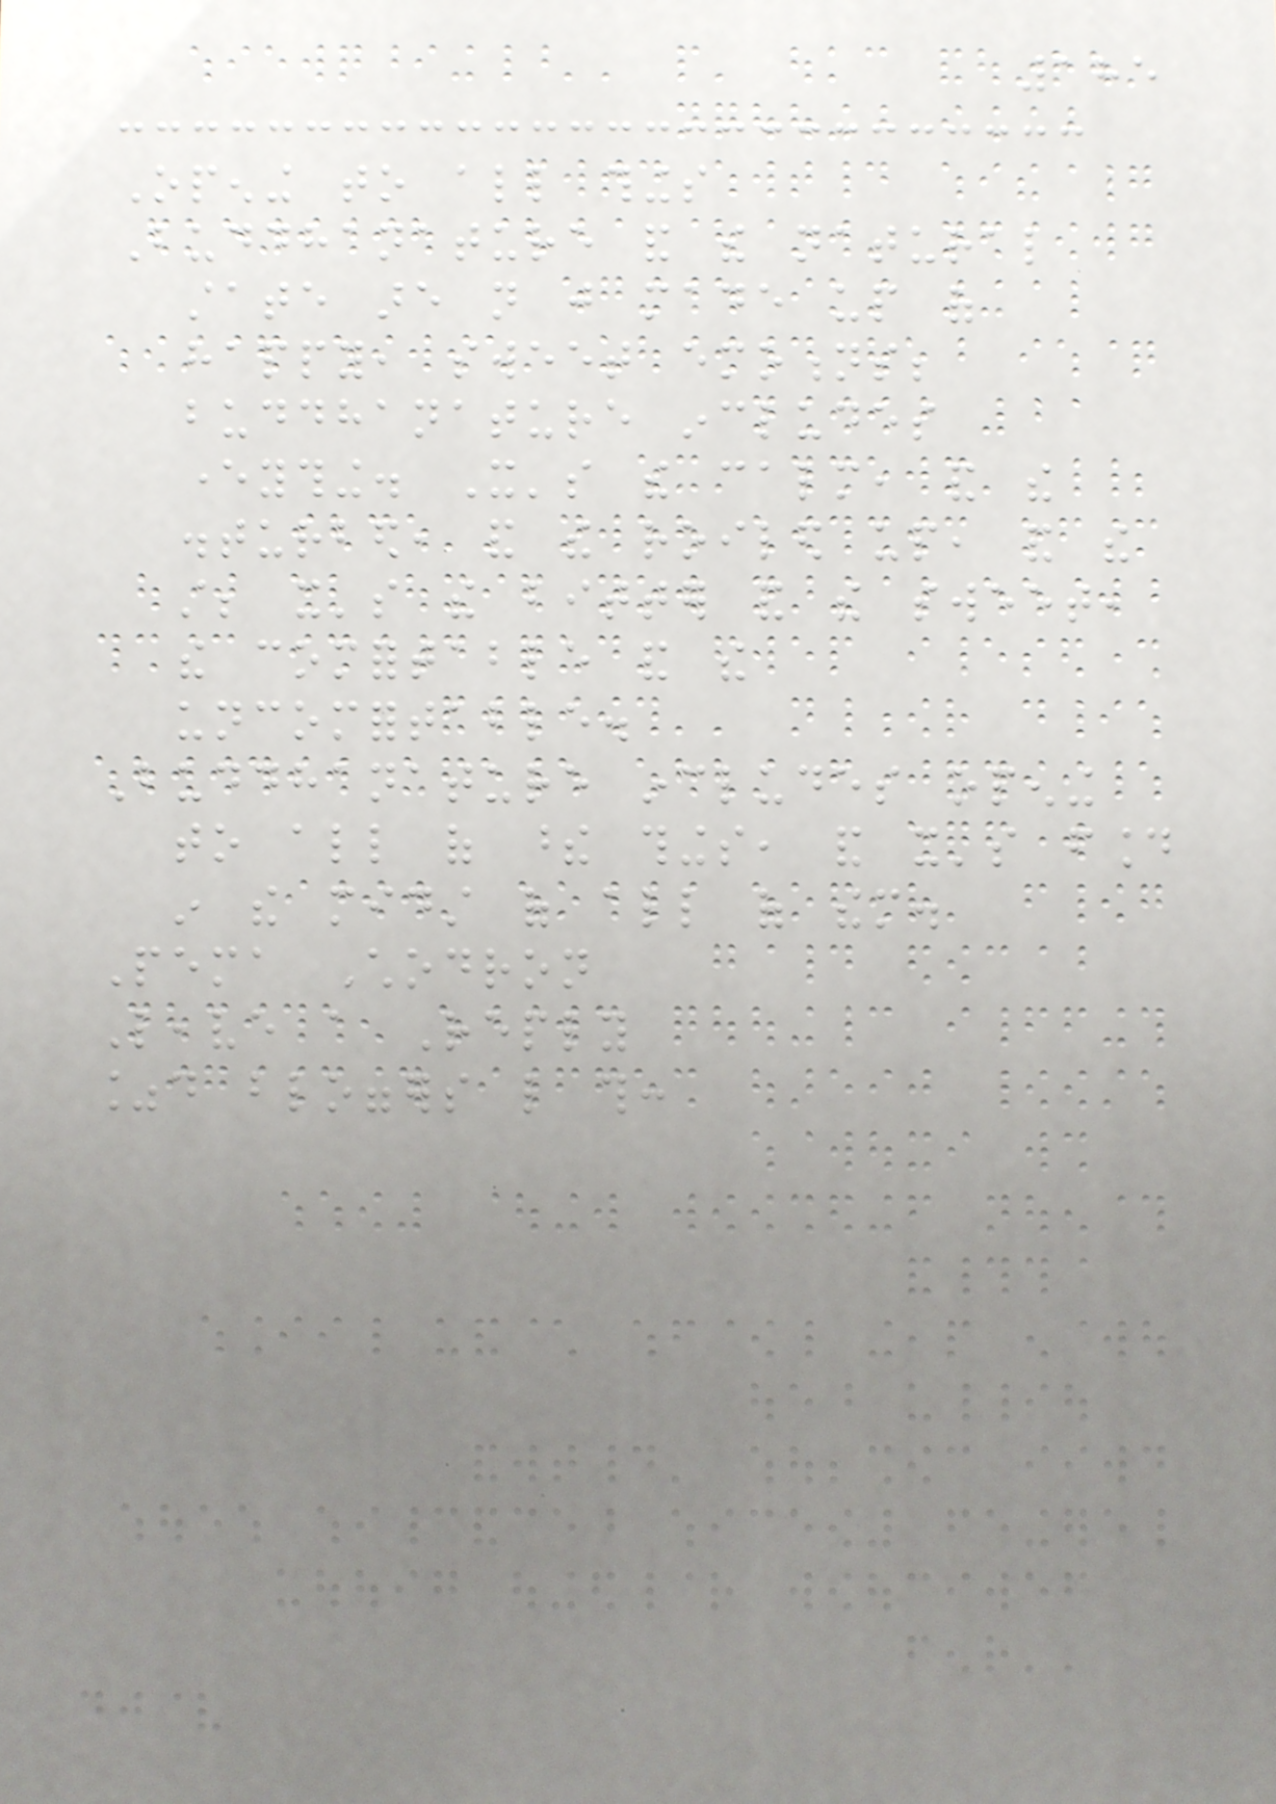185
Opening to all things
Buddhanature and the natural
state are not just made up of
happy, sweet emotions;
buddhanature includes
everything. It's the calm, and the
disturbed, and the roiled up, and the
still; it's the bitter and the sweet,
the comfortable and the
uncomfortable.
Buddhanature includes opening
to all of these things, and it's found
in the midst of all of them.
Pema Chodron
Leave a Reply
%d bloggers like this:
